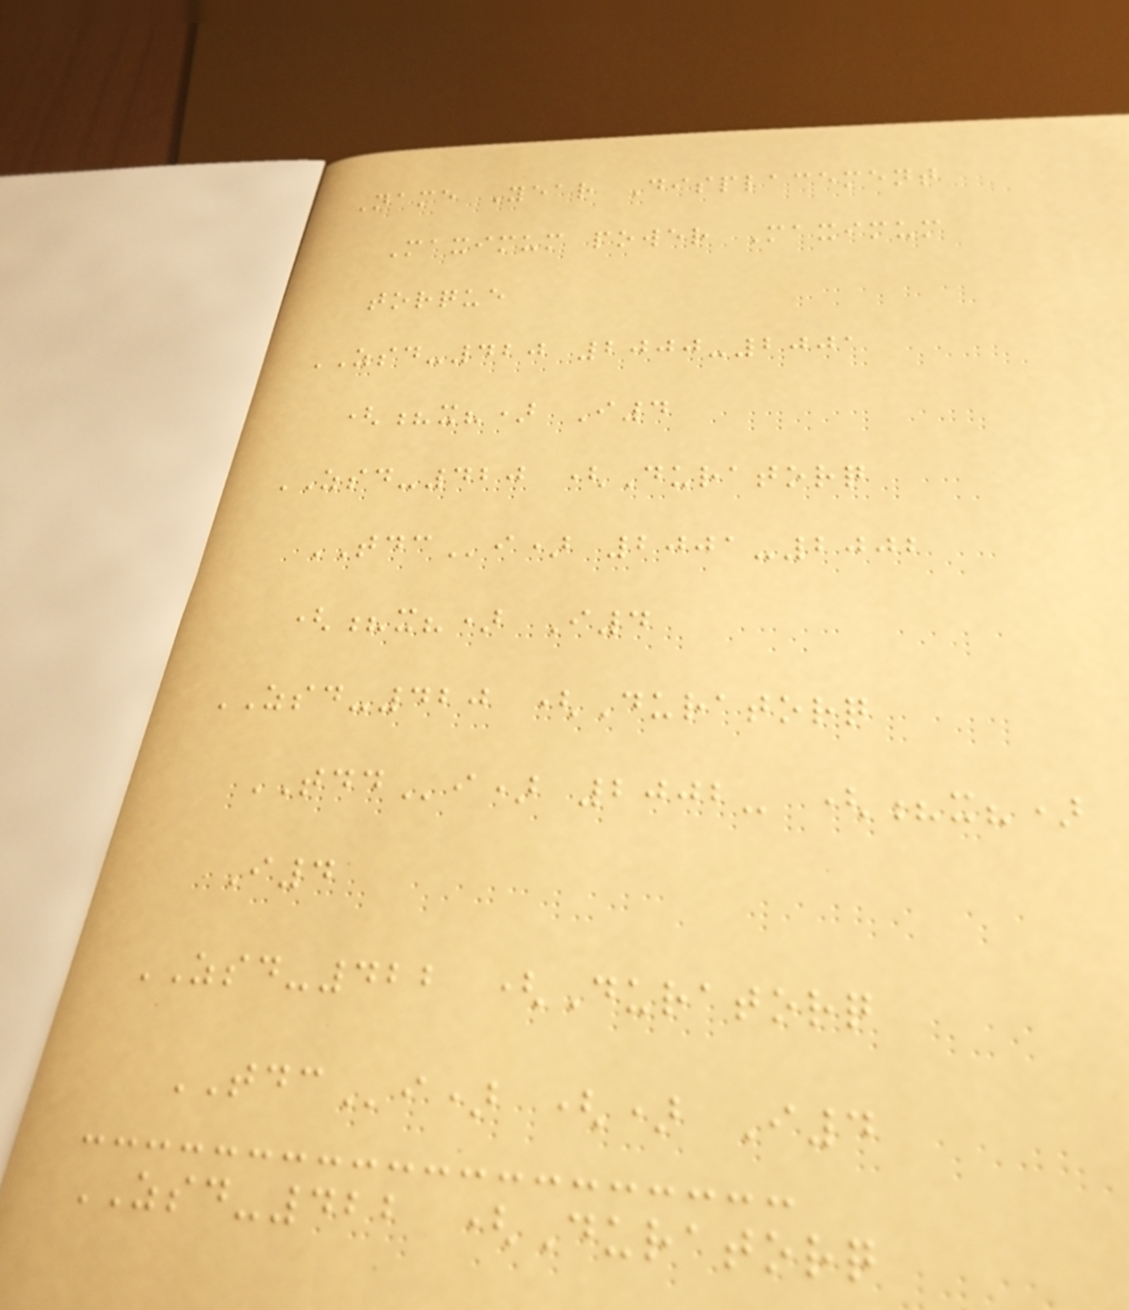Name Year Displacement
Maximum power Maximum
torque
ZSD-420 2000-2001
(?x?) I4
ZSD-420 (Duratorq
TDCi) 2001-2002
(?x?) I4
ZSD-420 (Duratorq
TDDi) 2002- (?x?)
I4
ZSD-422 (Duratorq
TDCi) () I4
ZSD-422 (Duratorq
